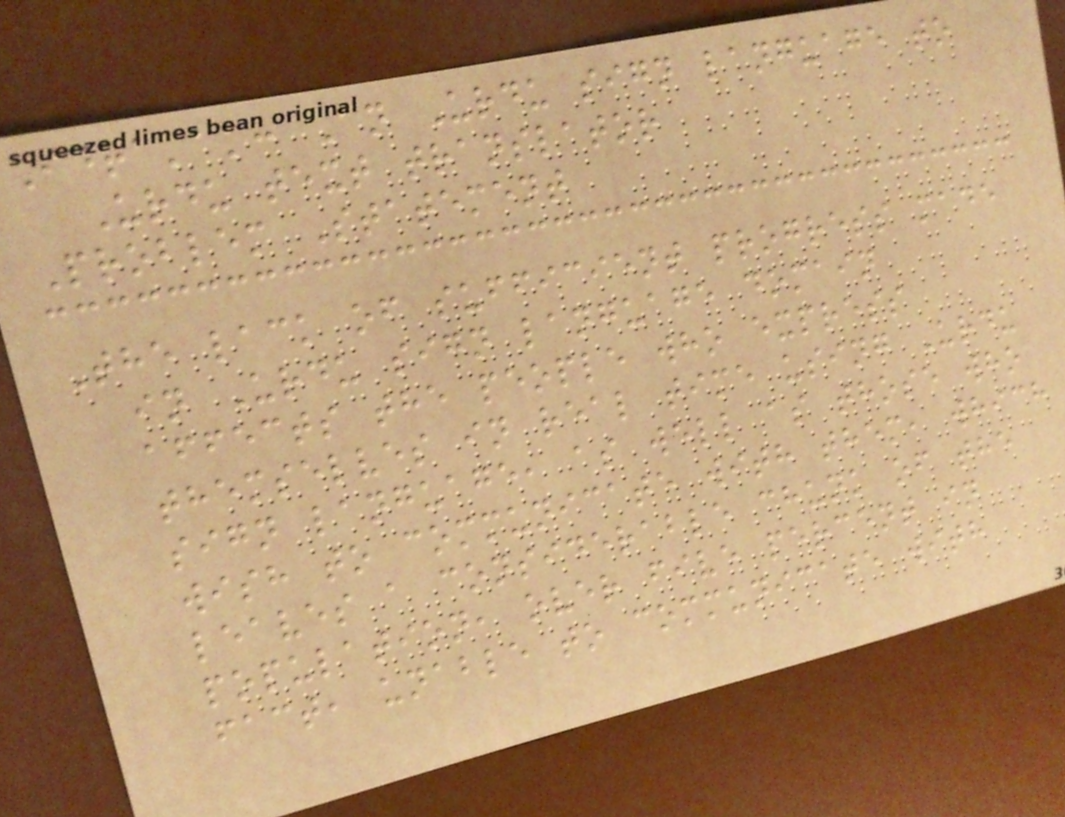Idra'ak: An Urdu sign language to
Urdu text translator
Problem Statement
The lack of sufficient progress made
in Urdu sign language domain
affects the people who express
themselves in real time using Urdu
sign language, as well as those who
wish to communicate with them, which
leaves a considerable chunk of the
population, over five percent in
fact, unable to communicate with
